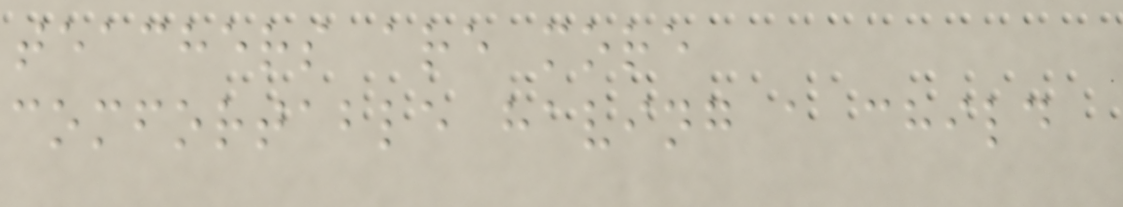teachers are more
comfortable having a child
